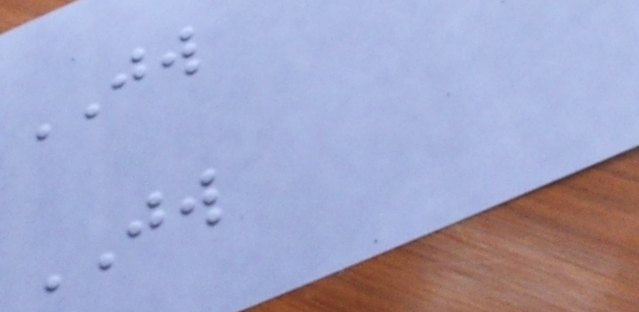JW
JW
